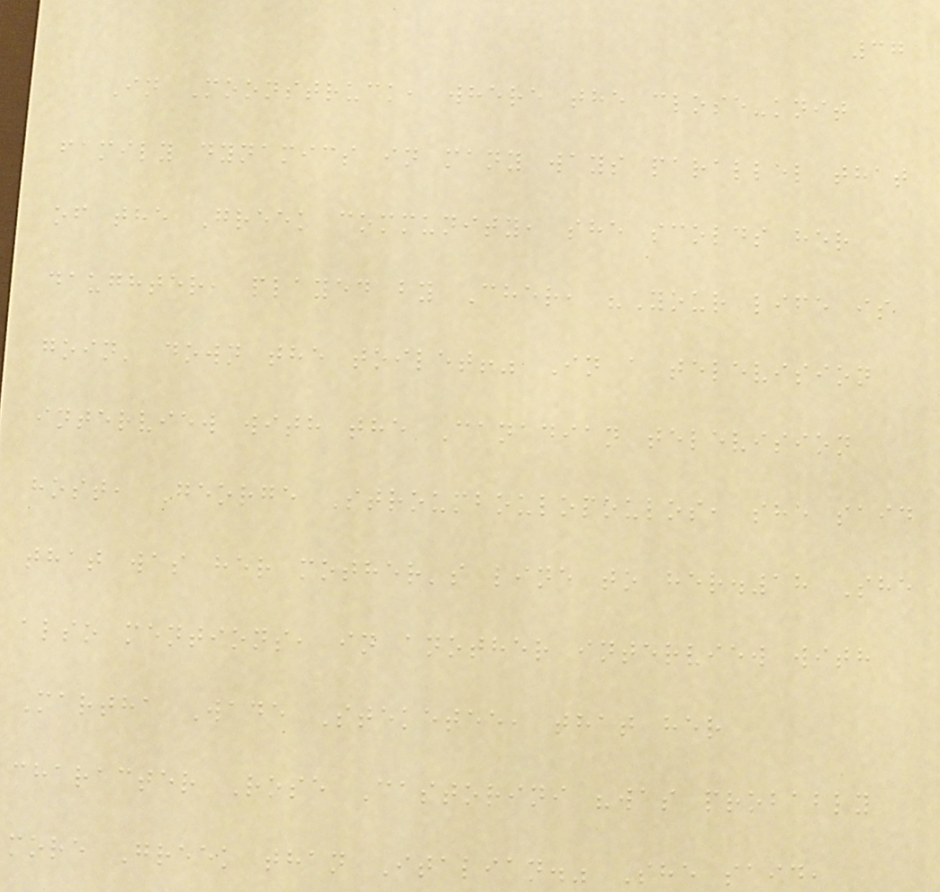37
In Moonstruck, where the close-knit
family dynamics in many ways parallel that
of the Greek community, she scolds her
daughter, played by Cher, "Your life is
goin' down the toilet!" In a television
interview with the Canadian television
host, George Stroumboulopoulos, she said
that was her mother's line to her.18 She
also mentions, in another interview with
Martha Wade Steketee, that her
character Rose Castorini "was probably
more Greek than Italian." She said,
